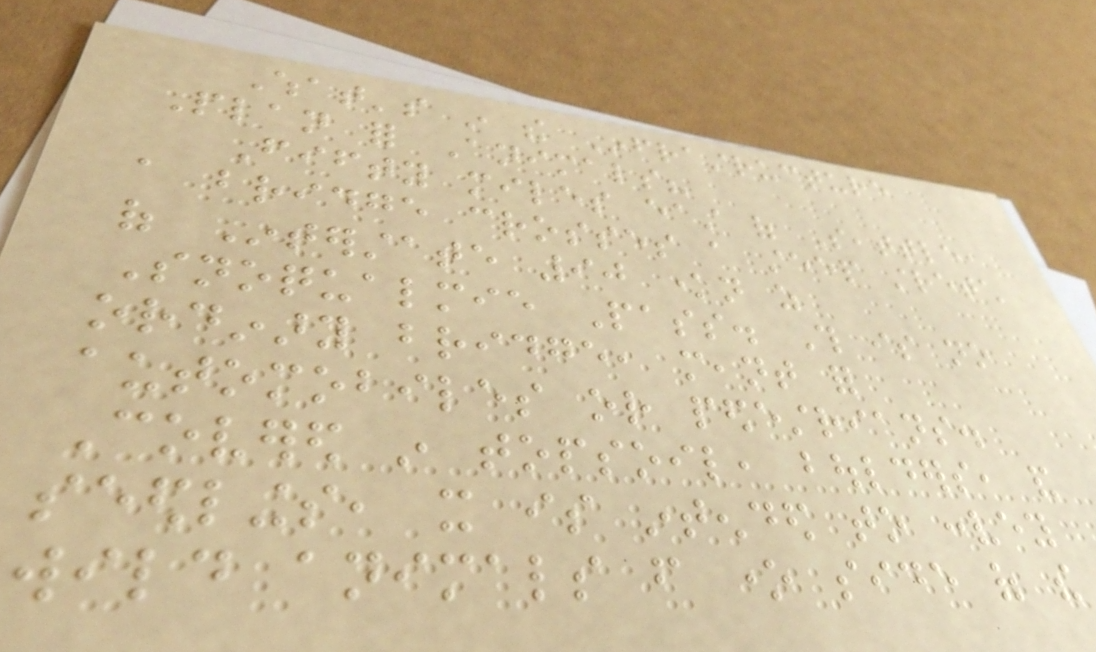What's in the Infrastructure
Plan for Animals?
Fifty miles east of Seattle,
a bridge crosses a steep stretch
of Interstate 90 known as
Snoqualmie Pass. This is no
ordinary bridge, meant for
automobiles or pedestrians.
Covered in topsoil, boulders, and
seedlings, it is intended to convey
wild animals from one side of the
